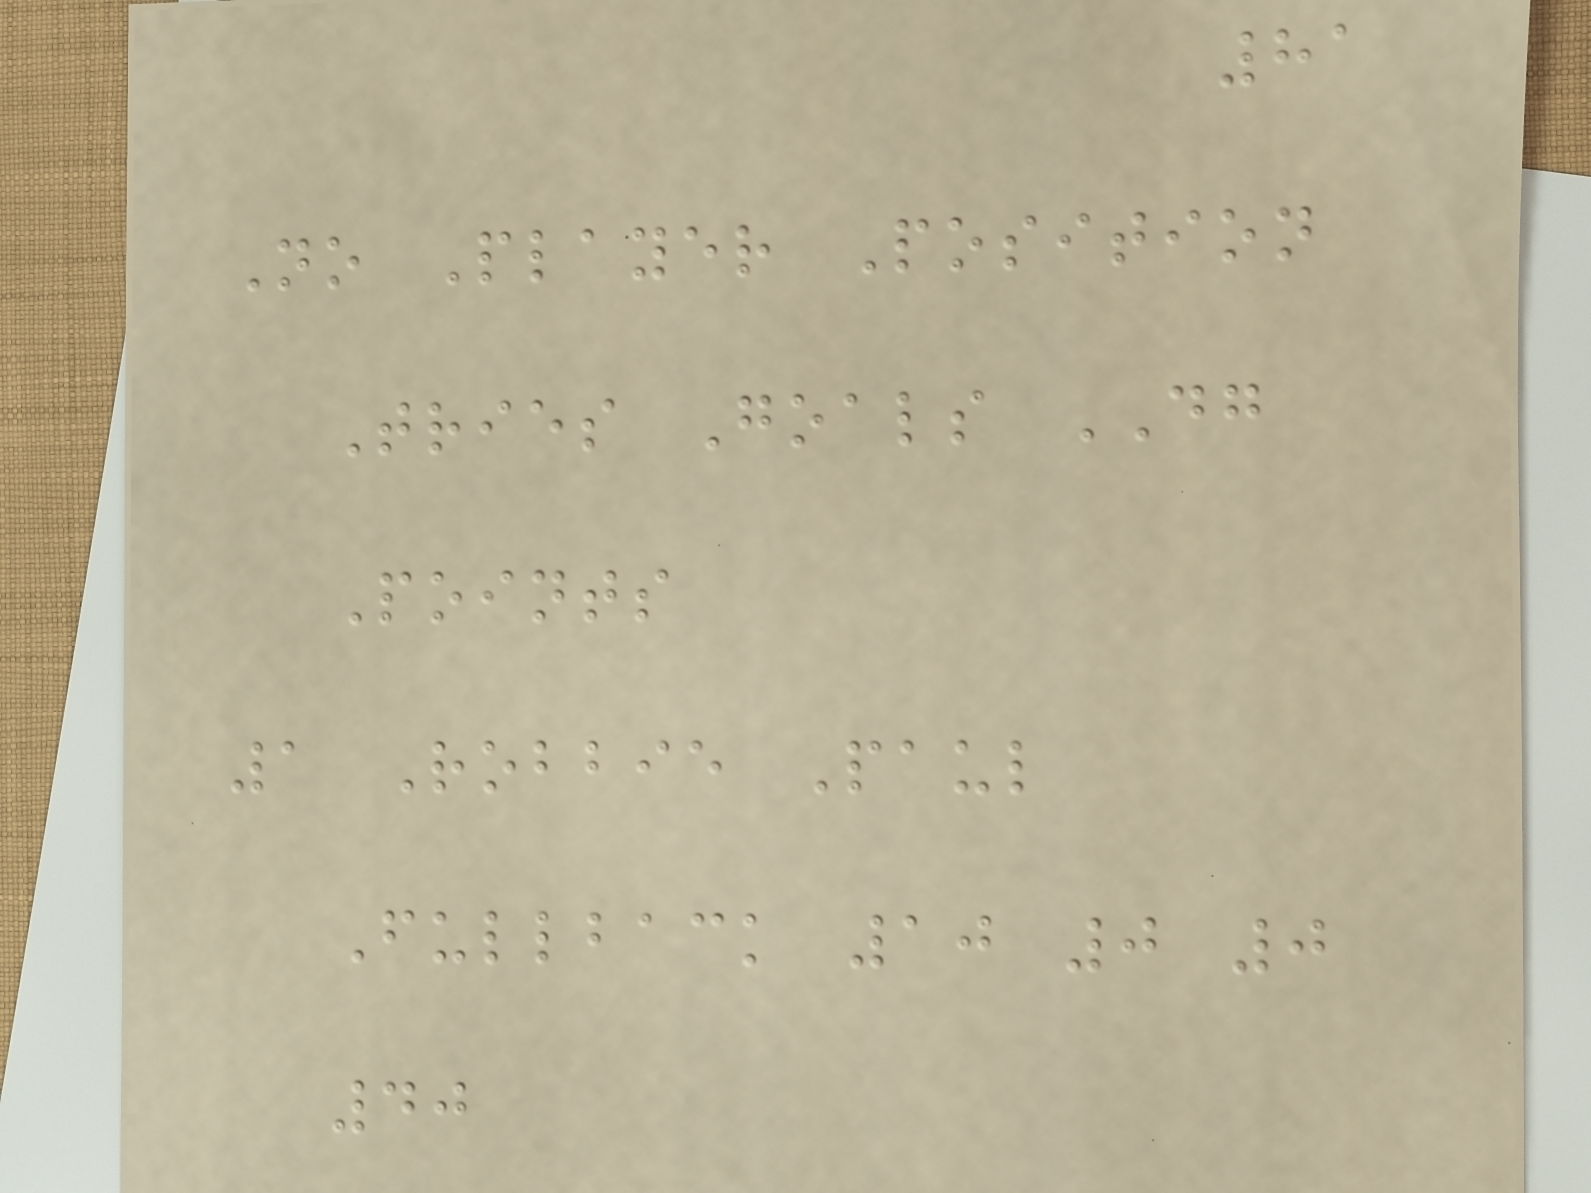81
No Player Position
Tries Goals DG
Points
1 Robbie Paul
Fullback 10 0 0
40
